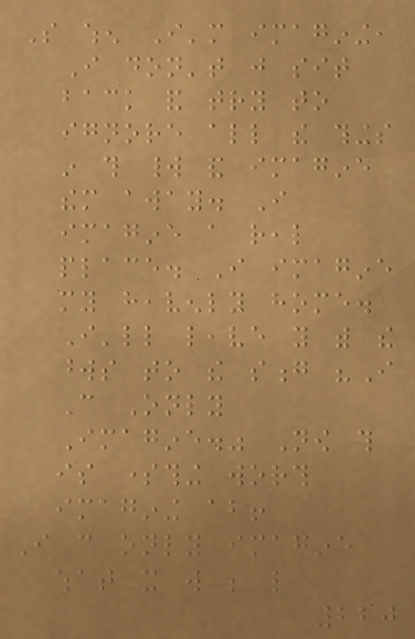So when I'm imagining,
I don't just sit
back and try to
ignore all the things
in this world and imagine
them away. I
imagine a real
place. I imagine
my heavenly home.
I'll leave you with the
words to the song "I
Can Only
Imagine." Now this
is something worth
imagining about!
I can only imagine
what it will be like
220
